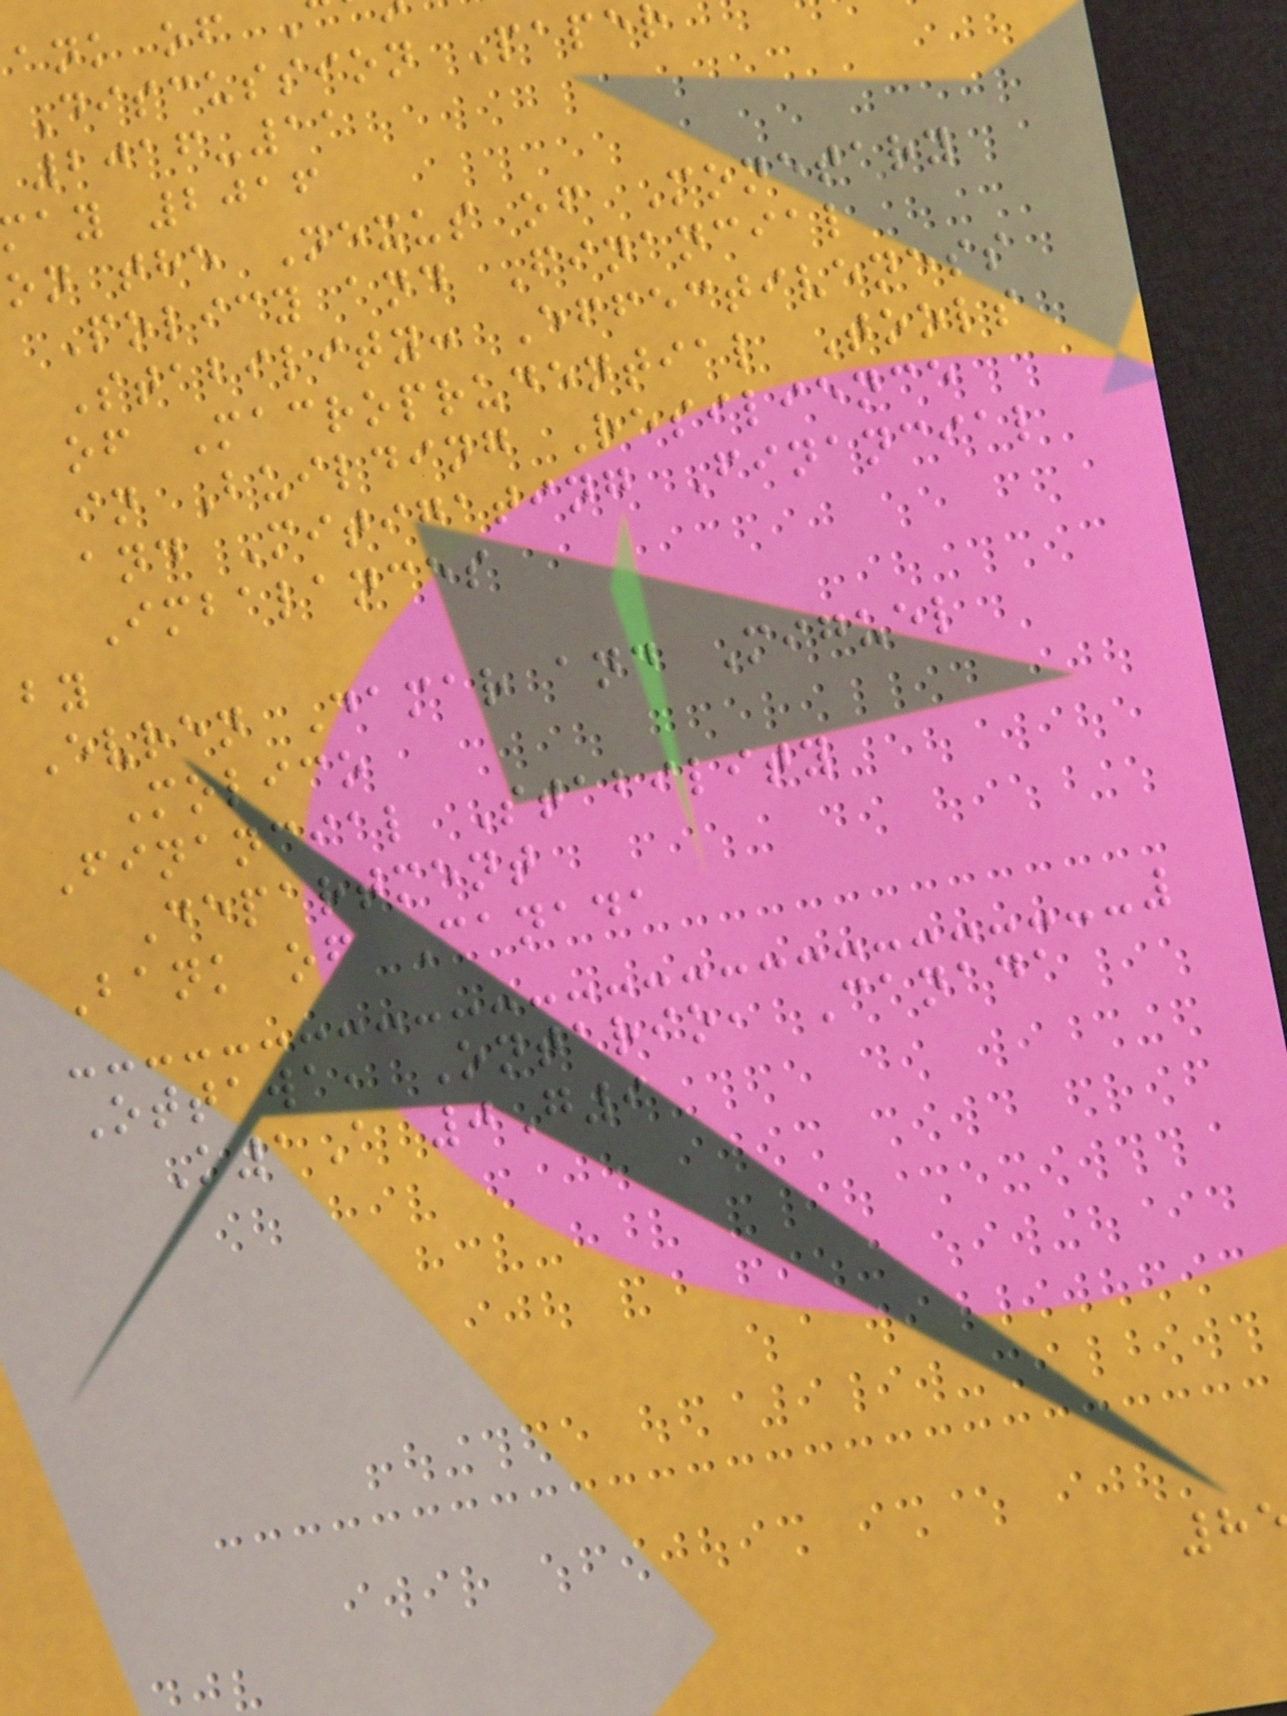ank of
Discussion Pape
2016-11
ay 2016
on the Nexus of Monetary
Policy and Financial
Stability: Effectiveness
of Macroprudential Tools
in Building Resilience
and Mitigating Financial
Imbalances
by
Evren Damar and Miguel
Molico
Financial Stability
Department
Bank of Canada
Ottawa, Ontario, Canada
K1A 0G9
